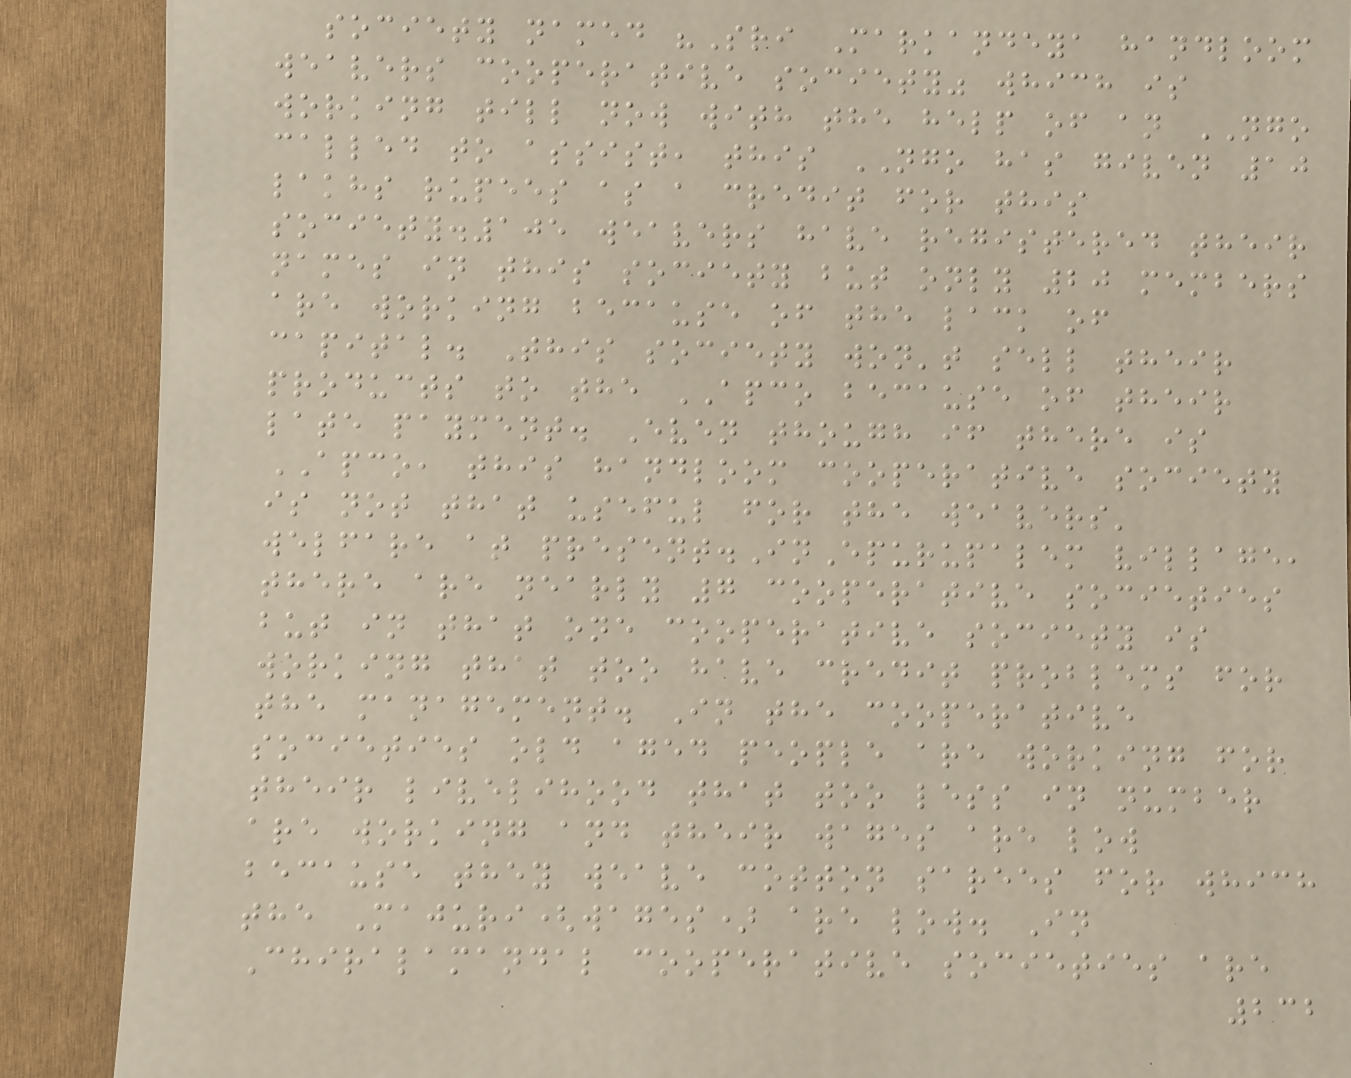society named "Sri Markandeya handloom
weavers cooperative society" which is
working till now with the help of an NGO
called to assist, this NGO has given 10
lakhs rupees as a credit for this
society.105 weavers have registered their
names in this society but only 20 members
are working because of the lack of
capital. This society won't sell their
products to the APCO because of their
late payment. Even though if there is
APCO, this handloom cooperative society
is not that useful for the weavers'
welfare at present.InEpurupalem village,
there are nearly 7 cooperative societies
but in that one cooperative society is
working that too have credit problems for
the management. In the cooperative
societies old aged people are working for
their livelihood that too less in number
are working and their wages are low
because they weave cotton sarees for which
the Majuri(wages) are low. In
Chiralamandal cooperative societies are
232
